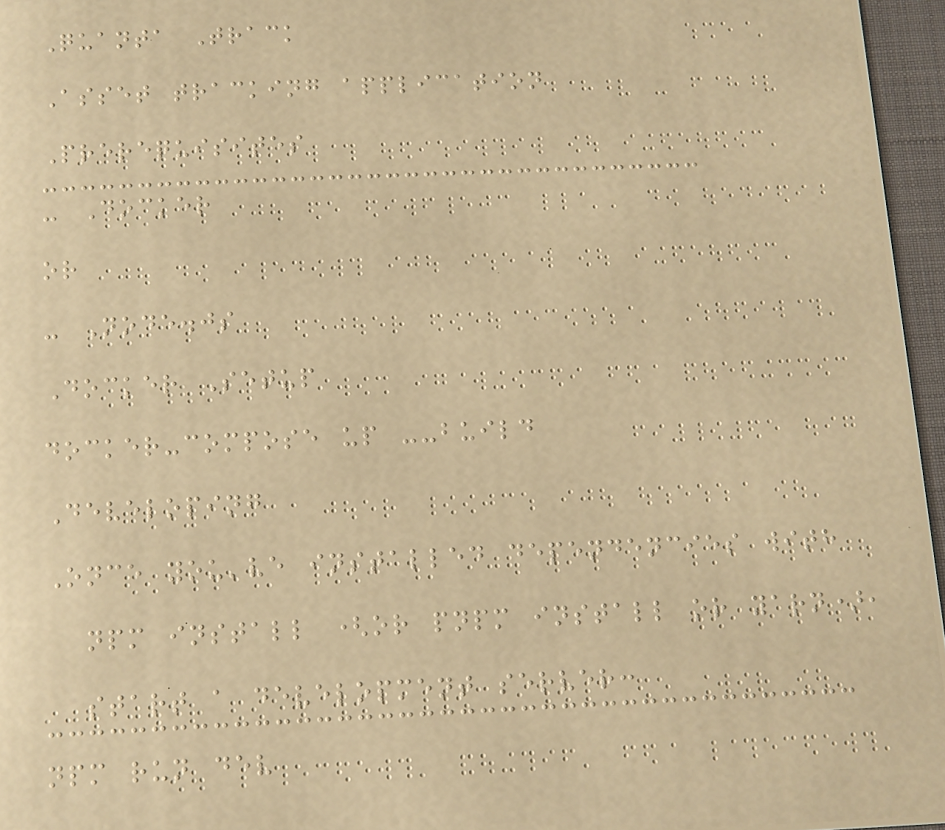Quanta Track
Asset tracking application
Prerequisites
- Docker
or
- Node.js
Docker Setup
docker-compose up --build
Developing
Once you've installed dependencies with
npm install (or pnpm install or yarn),
start a development server:
npm run dev
